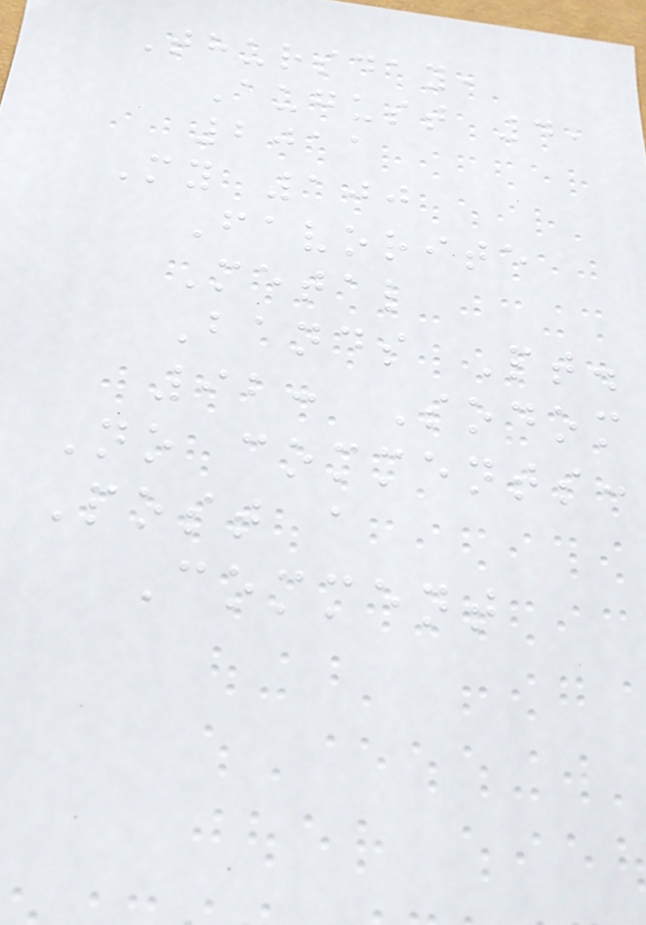Thursday,
August 4,
2011
My 100
Favorite
Metal
Bands Pt.
92: Sodom
No comments:
Post a
Comment
